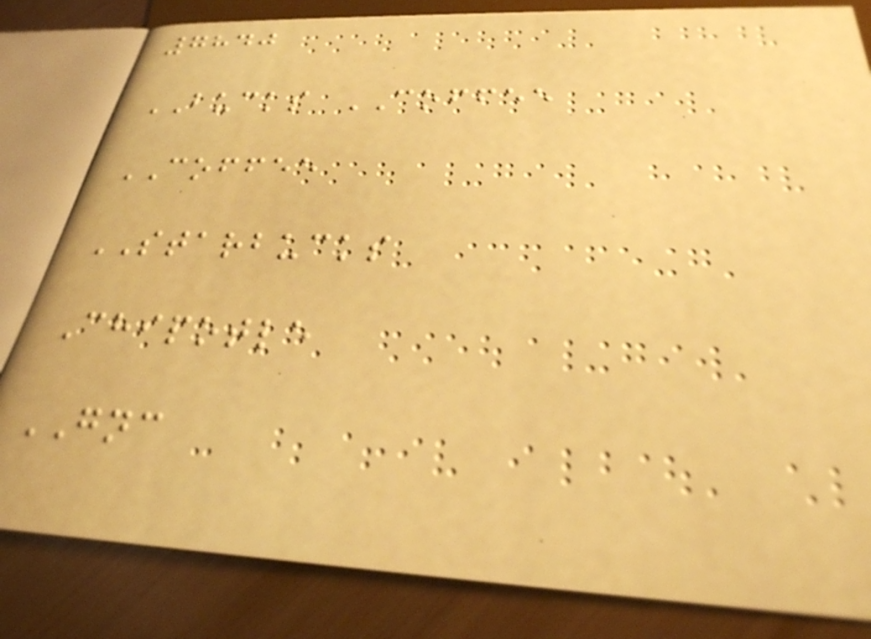7840
BUCKS COFFEE
COFFEE
STARBUCKS
Chipotle
GNC
